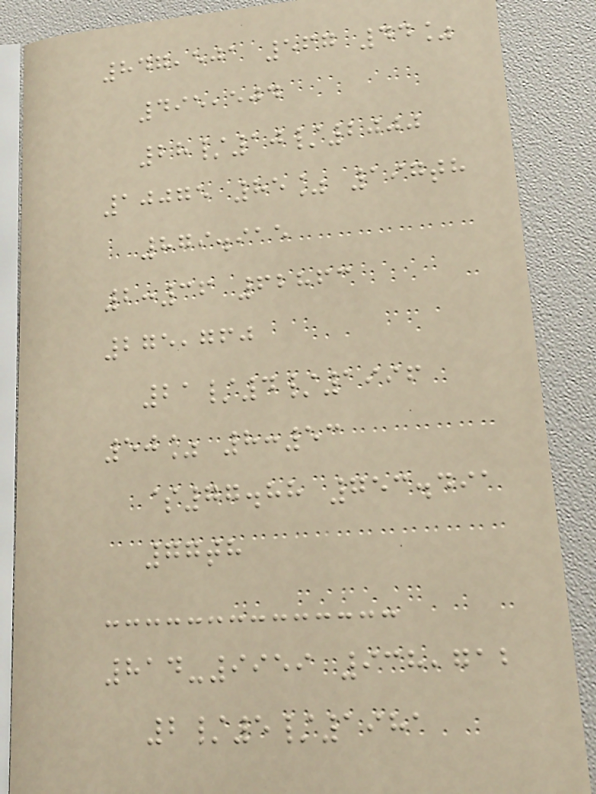847,501 567 44%
495,504
28/10/2000
10075 85% 197th
879.915
2:36 62863
275,760
21/4/1996
50% 8:53
$77.88 753.491
77th
814-9959 938,712
2/5/1981
